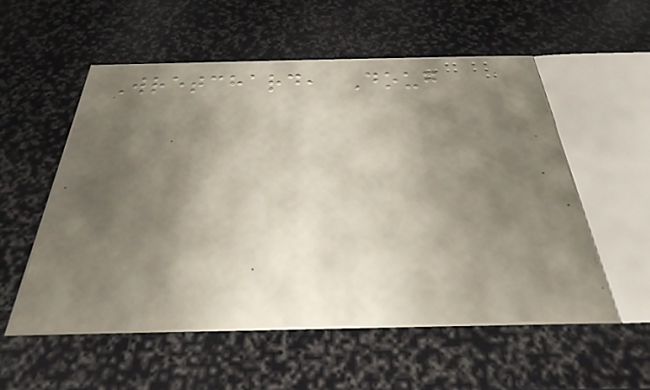Wretchard, Doug
